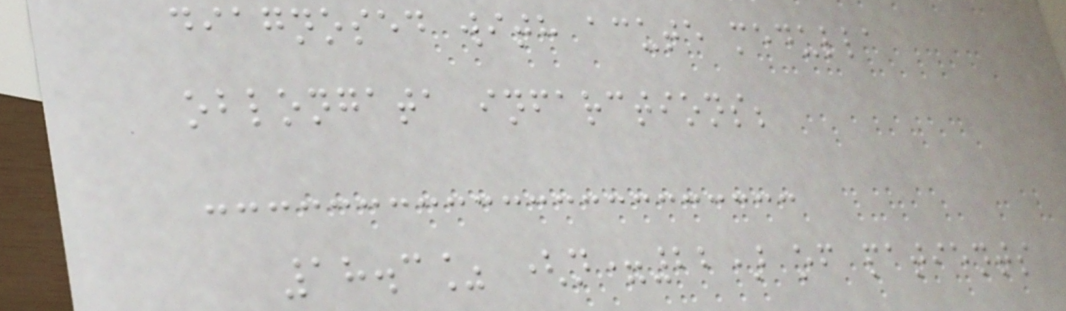diagnosed with acute medulla
oblongata infarctions;
18.3% (n=22) of patients
